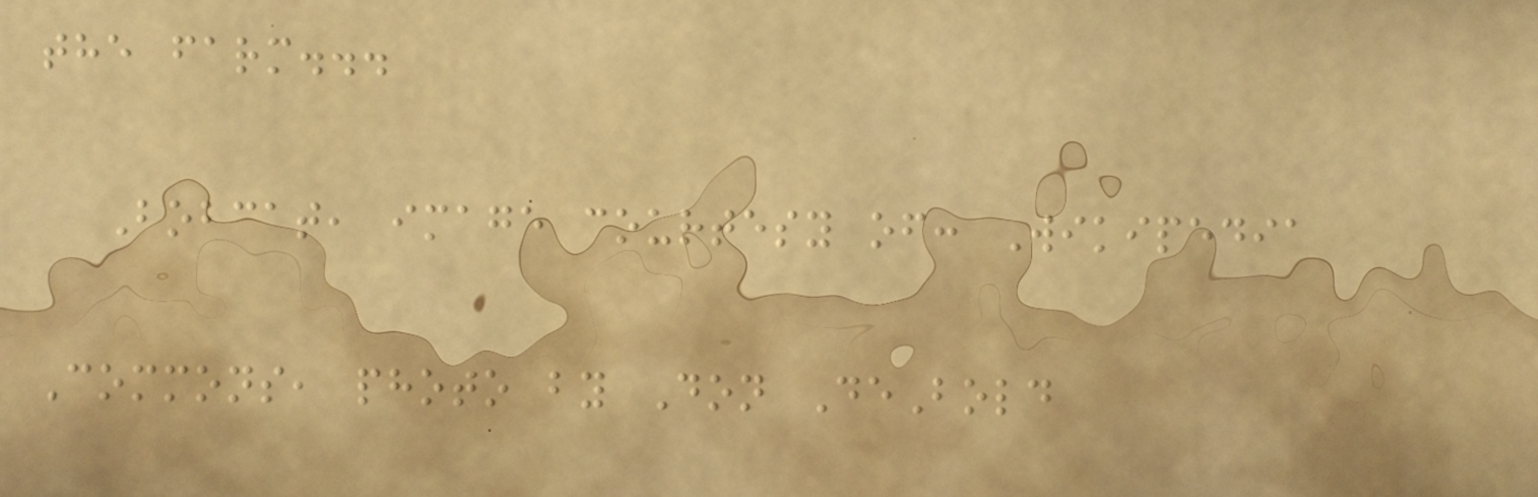the farm...
Bobcat, image courtesy of: Wikipedia
Commons, photo by Don DeBold
